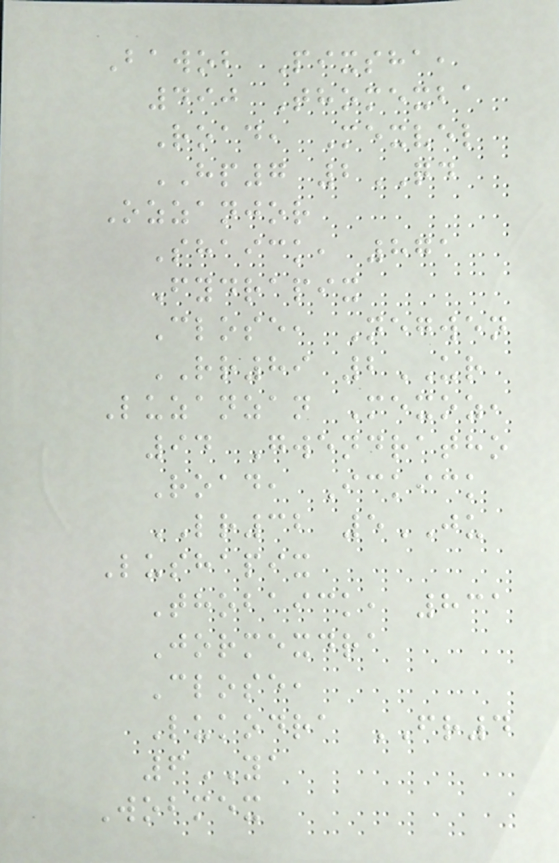Bawob Pixsha,
490 Thomexba
Road, Mexvel
HP7 2QD
Ozzanjor
Shaick, 871
Fydrapix
Close, Negwen
RR89 2UR
Luzanzan Mexoz,
94 Gwendratho
Road, Ickick
LR32 5JU
Lushapix
Thobaick, 831
Jormexdra
Close,
Lukodra FR4
6YA
Wobmex
